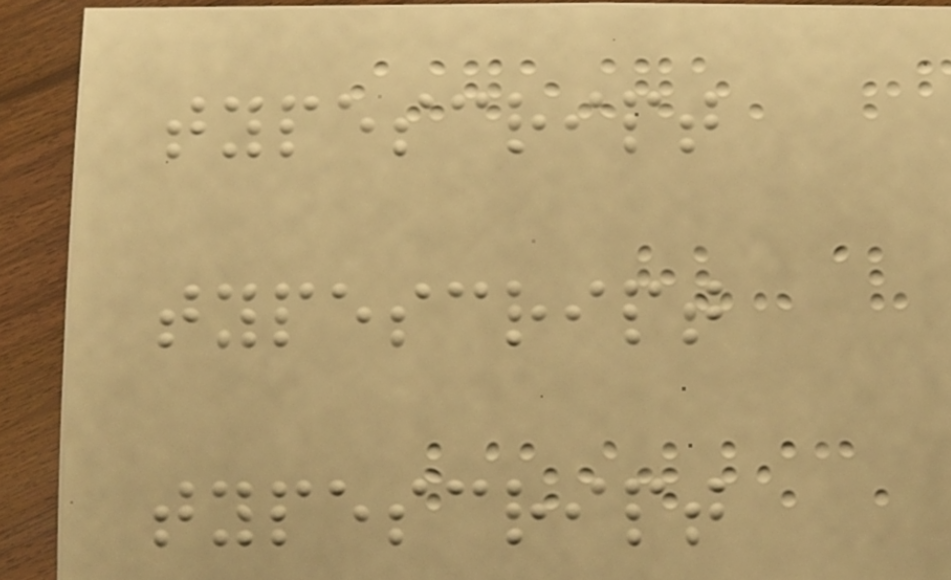typescript
typescript
typescript
